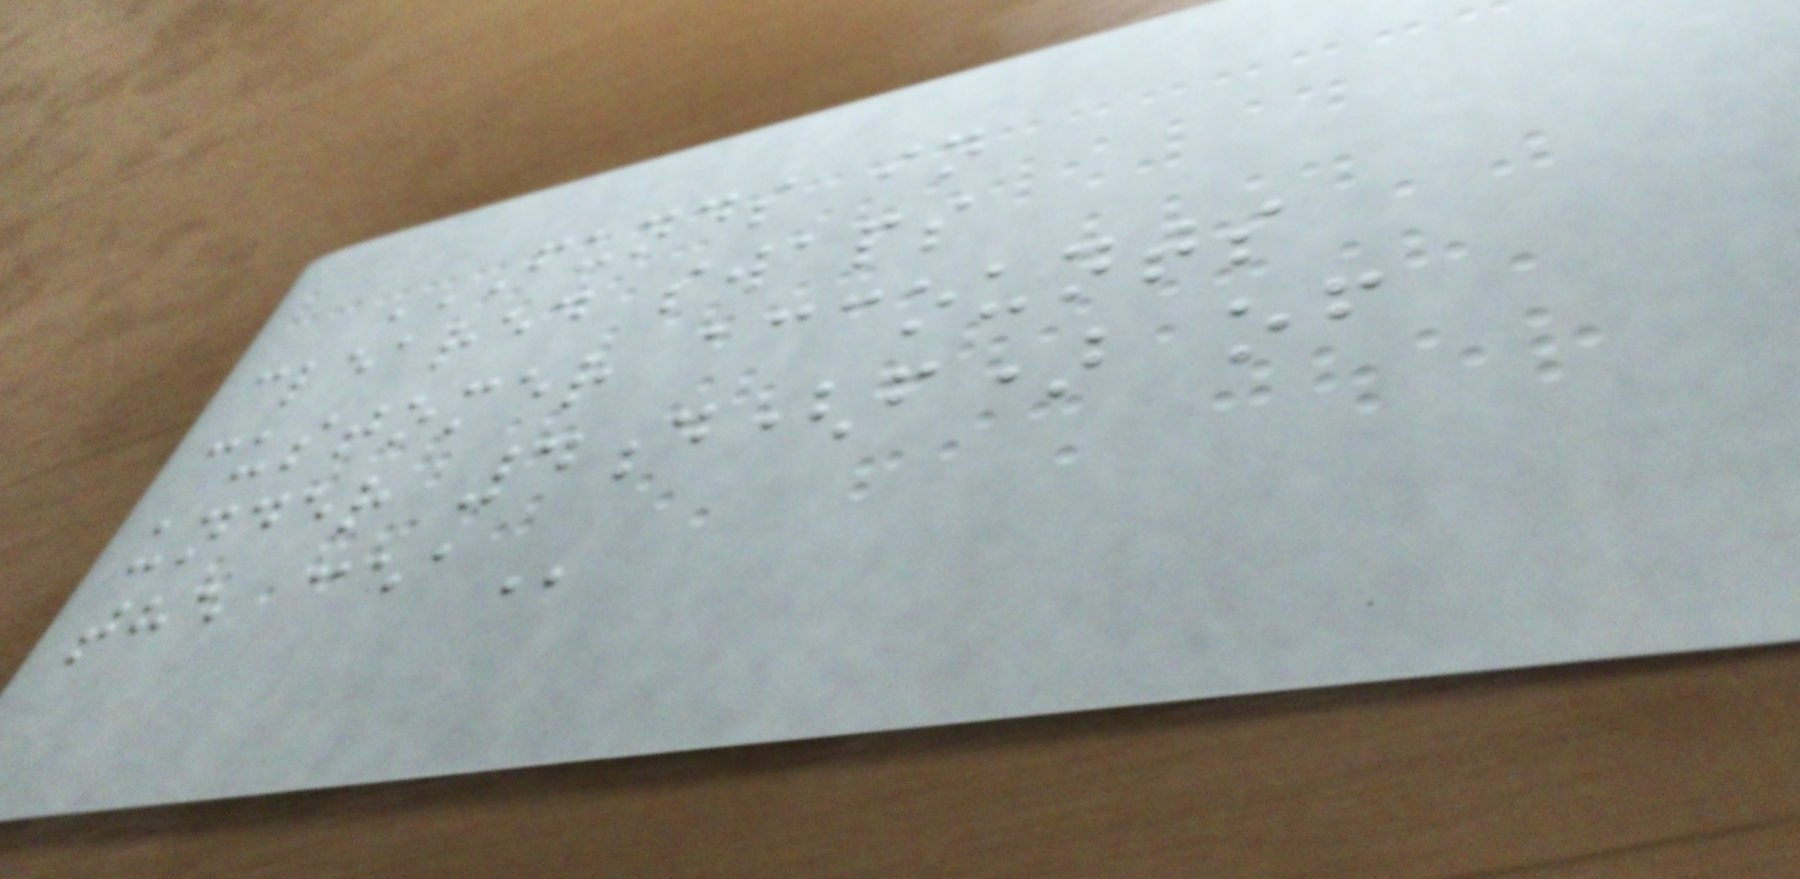FUNDS IN
CLEARED SWAPS
CUSTOMER ACCOUNTS
UNDER 4D(F) OF
THE CEA
